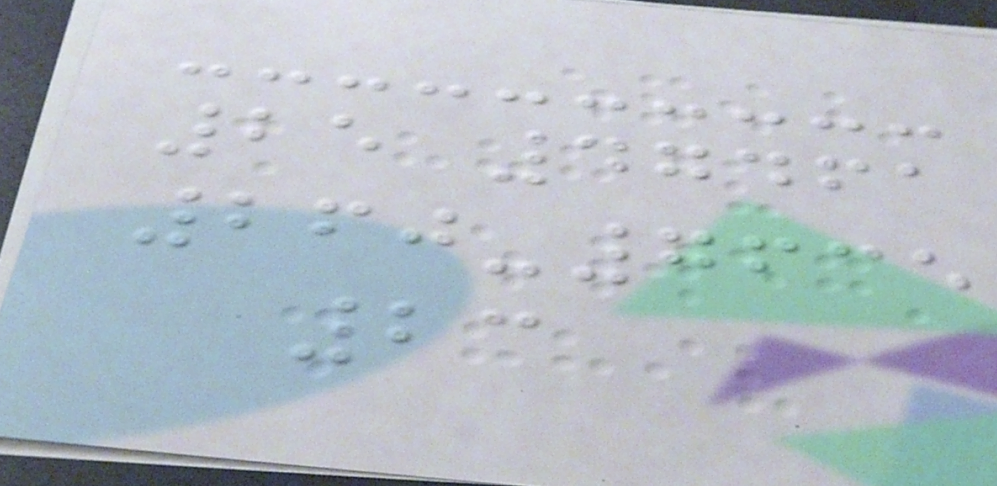25 47461
260-7635
23
